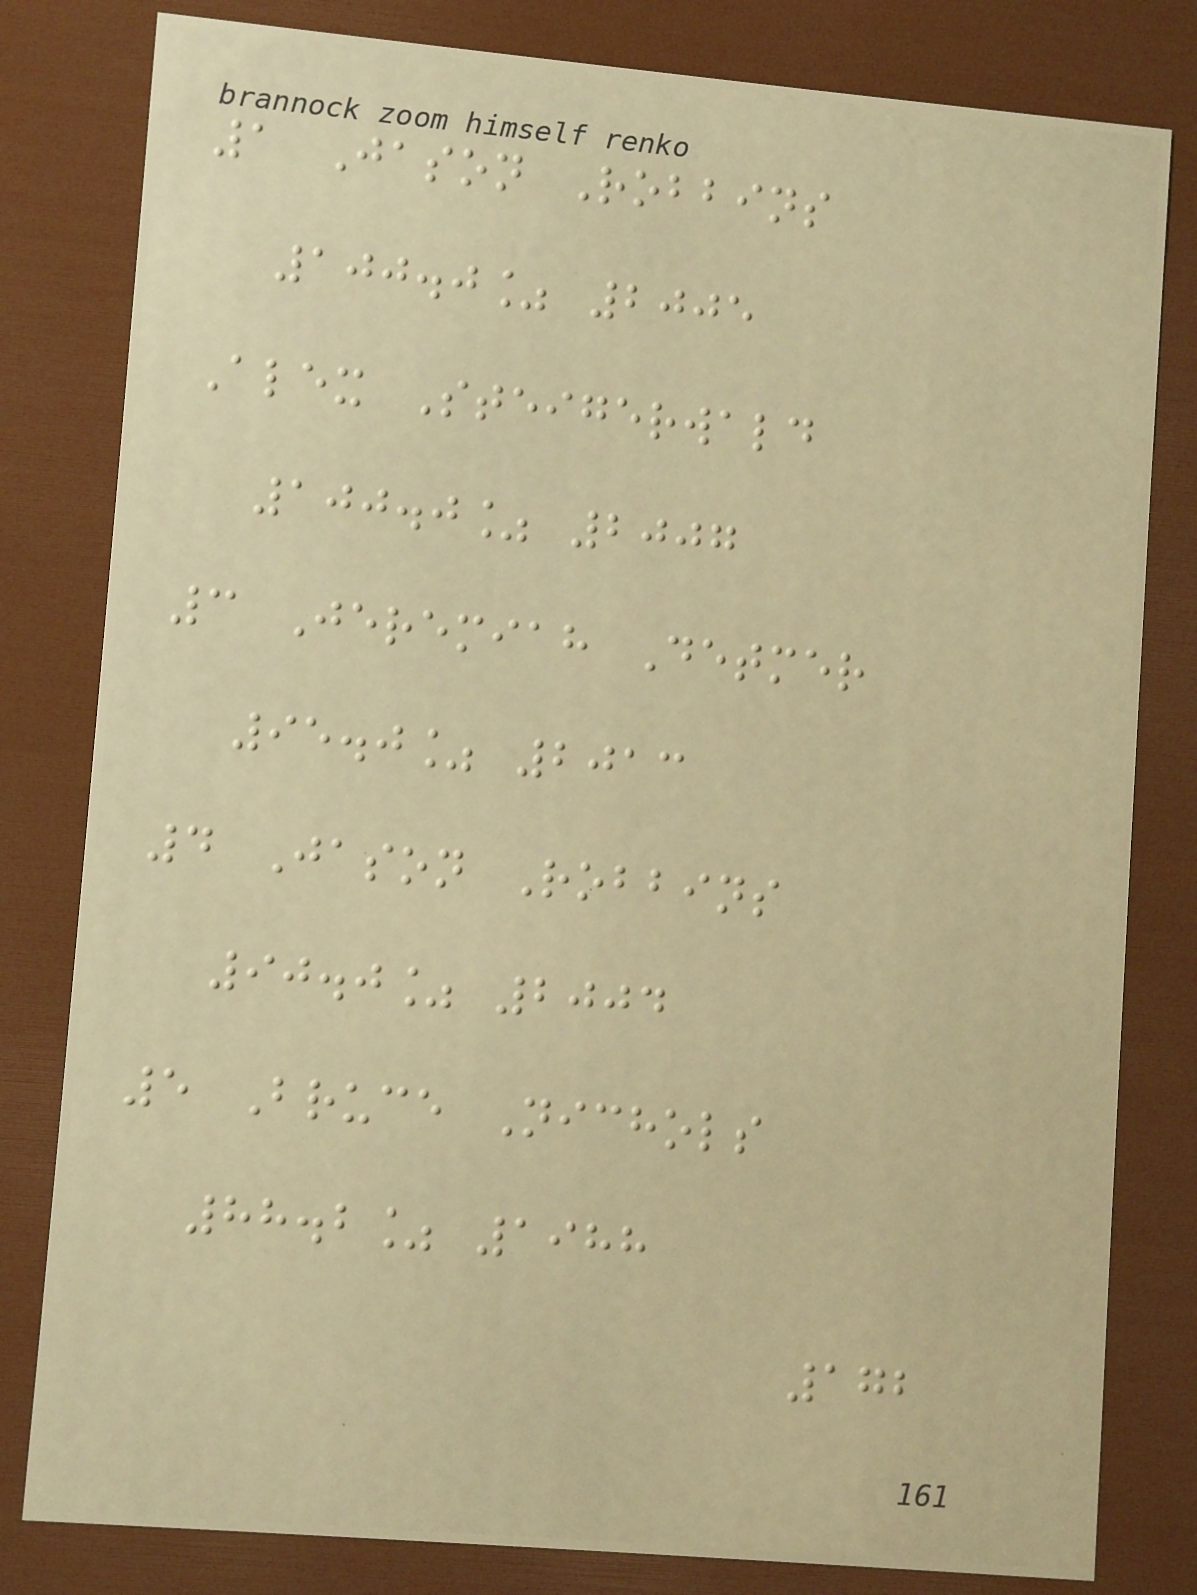1 Jason Robbins
100.0% 2005
Alex Steigerwald
100.0% 2007
3 Jeremiah Detmer
95.0% 2013
4 Jason Robbins
90.0% 2004
5 Bruce Nichols
88.2% 1988
172
